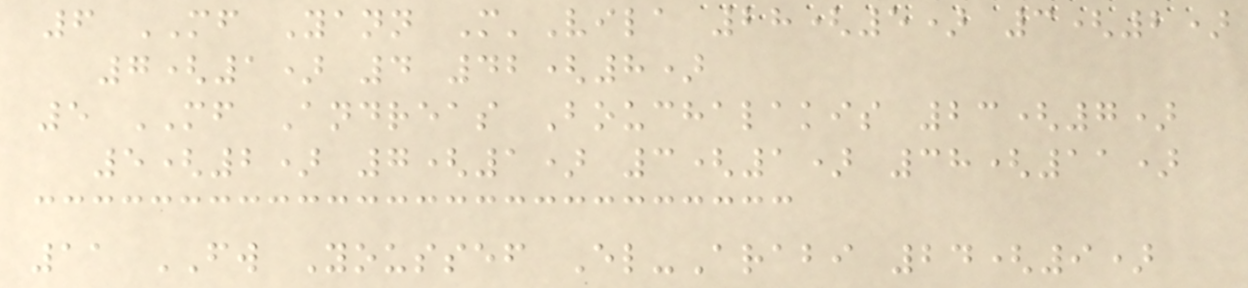6 MF Yann M'Vila 28(5) 3(2)
7(1) 4 42(8)
5 MF Andreas Bouchalakis 23(7)
5(2) 7(1) 3(1) 38(11)
11 FW Youssef El-Arabi 24(9)
